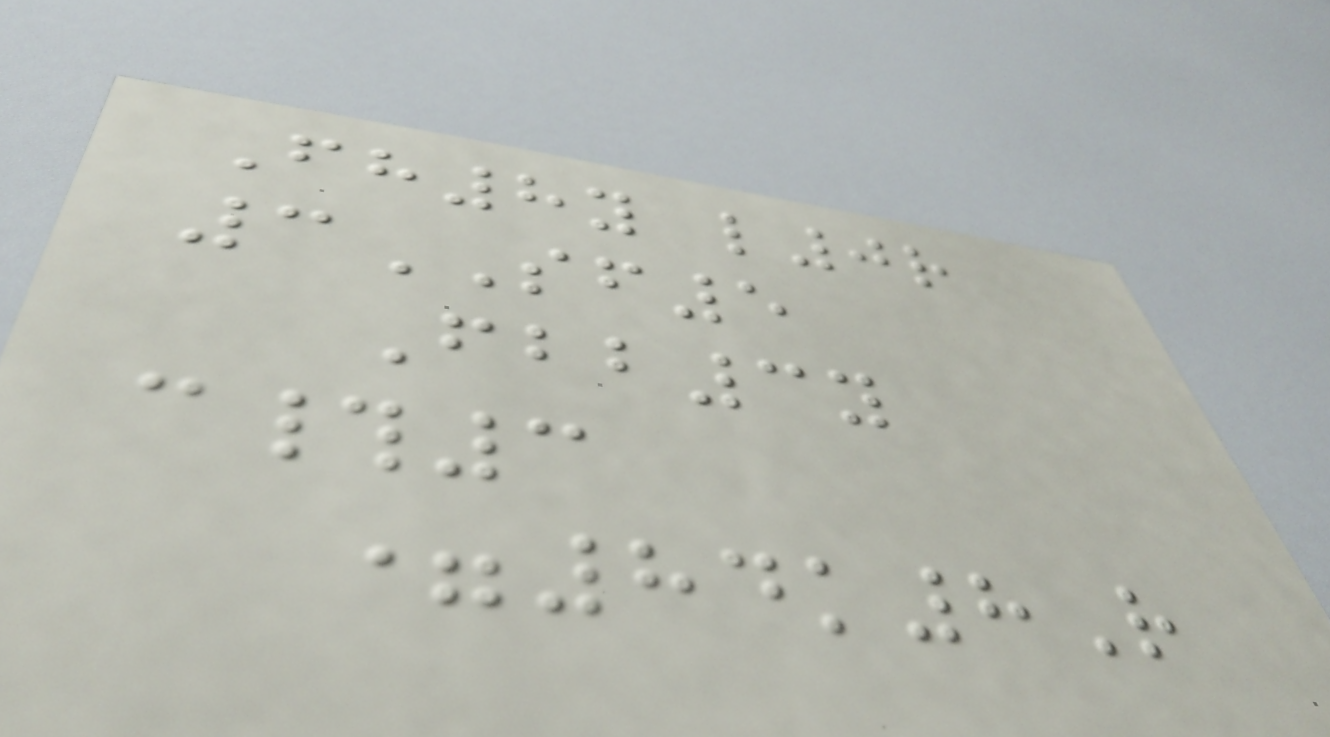Fh8y l0r
3SF5
Fbb3y
c#3
=84k8R
